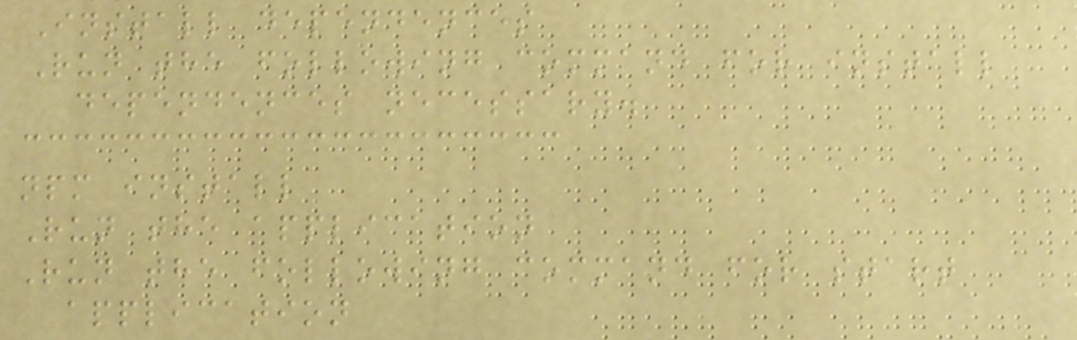Install dependences
Run the following command for install
dependences necessary.
npm install
Run the application
Run the following command for start
application
